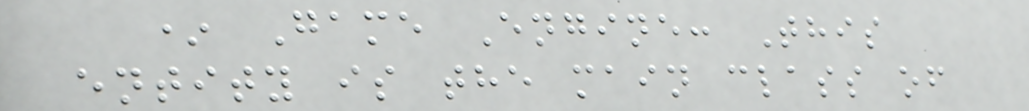* Game Engine: This
entity is the main class of
